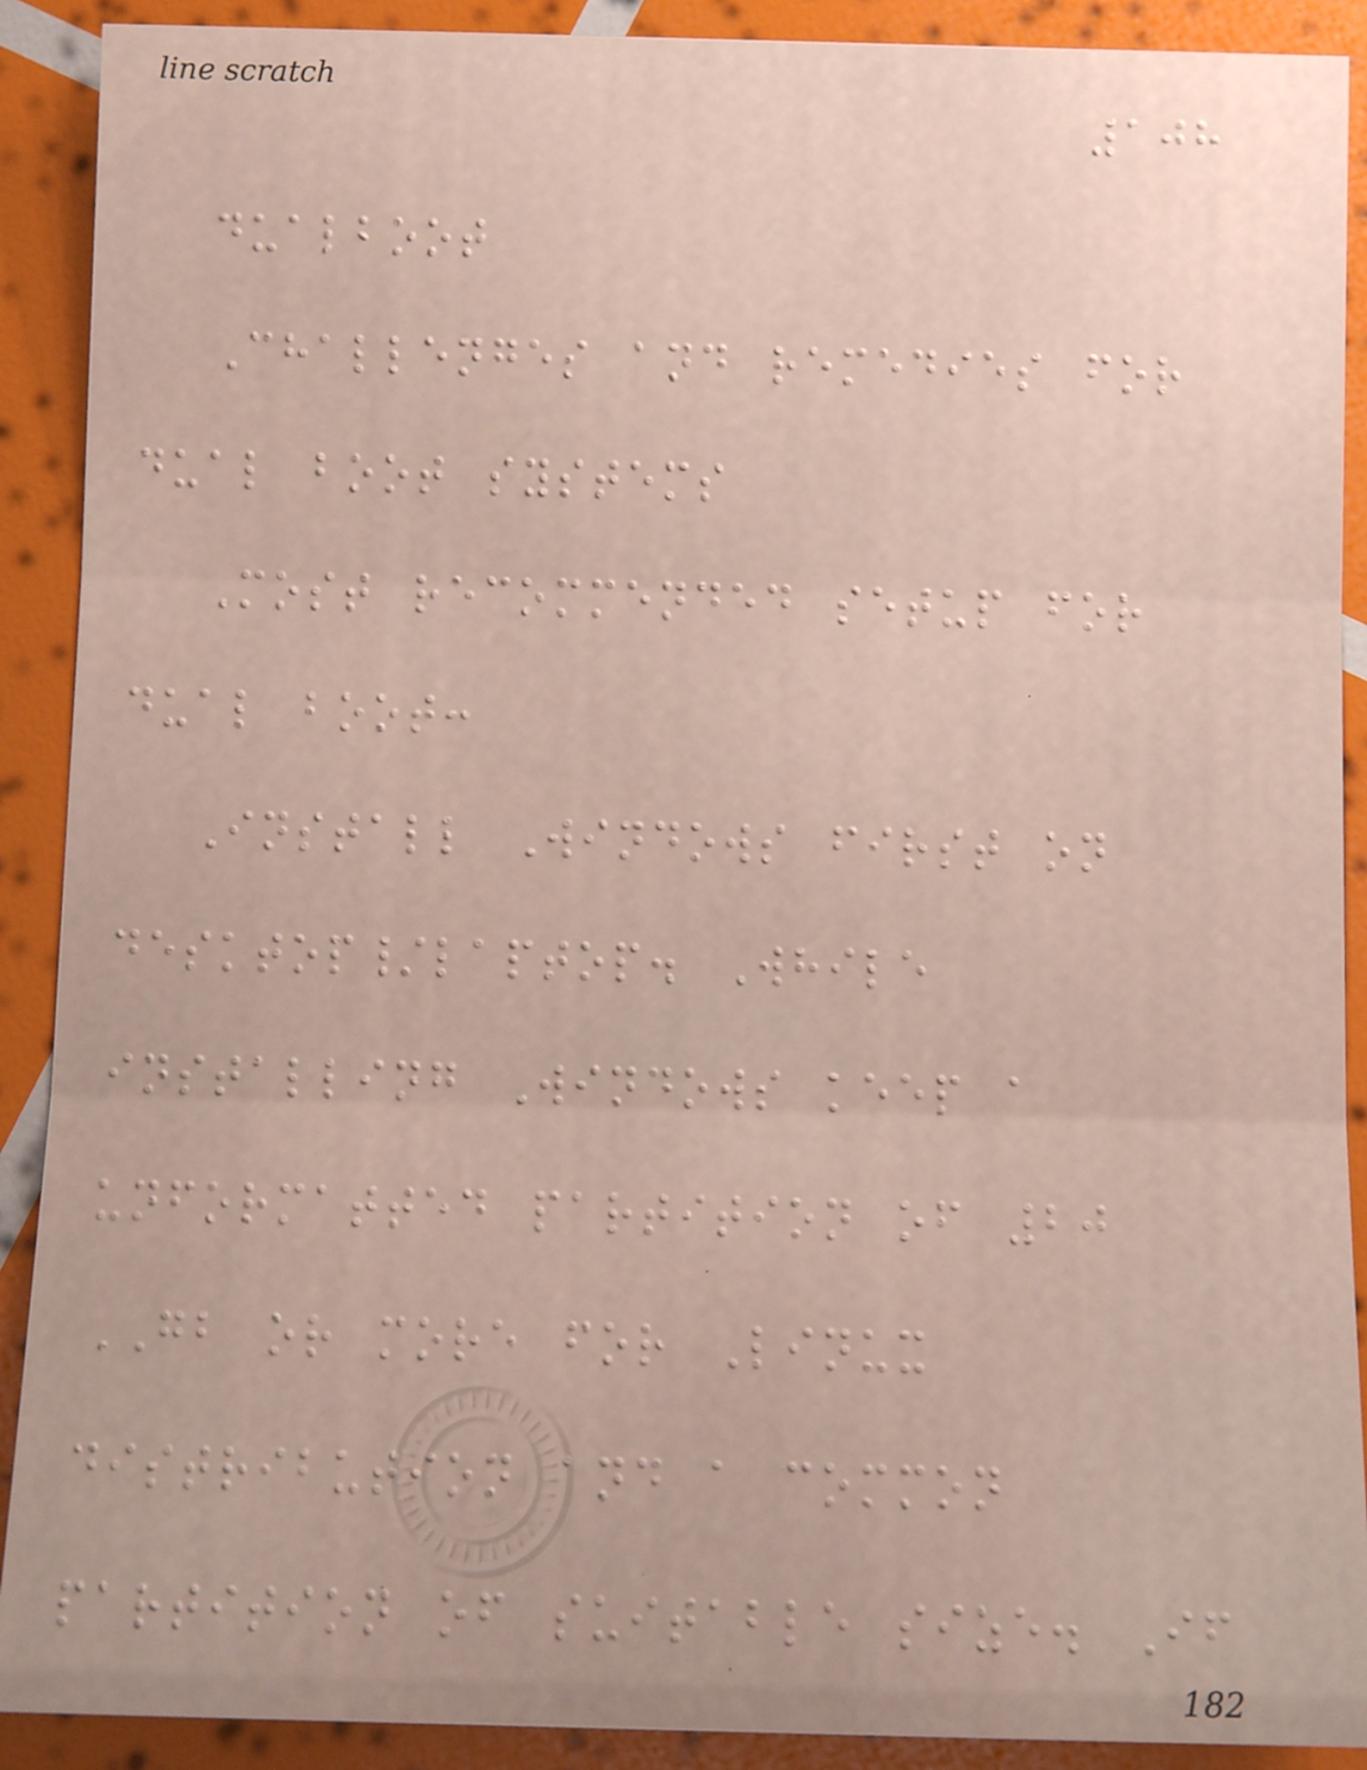108
dualboot
Challenges and remedies for
dual boot systems
Most recommended setup for
dual boot:
Install Windows first on
desktop/laptop. While
installing Windows keep a
unformatted partition of 20
GB or more for Linux
distribution and a common
partition of suitable size. If
